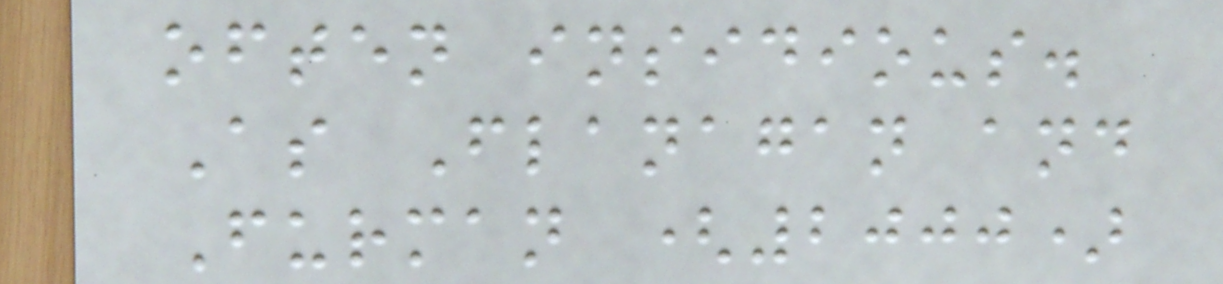often insidious.
As Flanagan and
Furman (2000)
